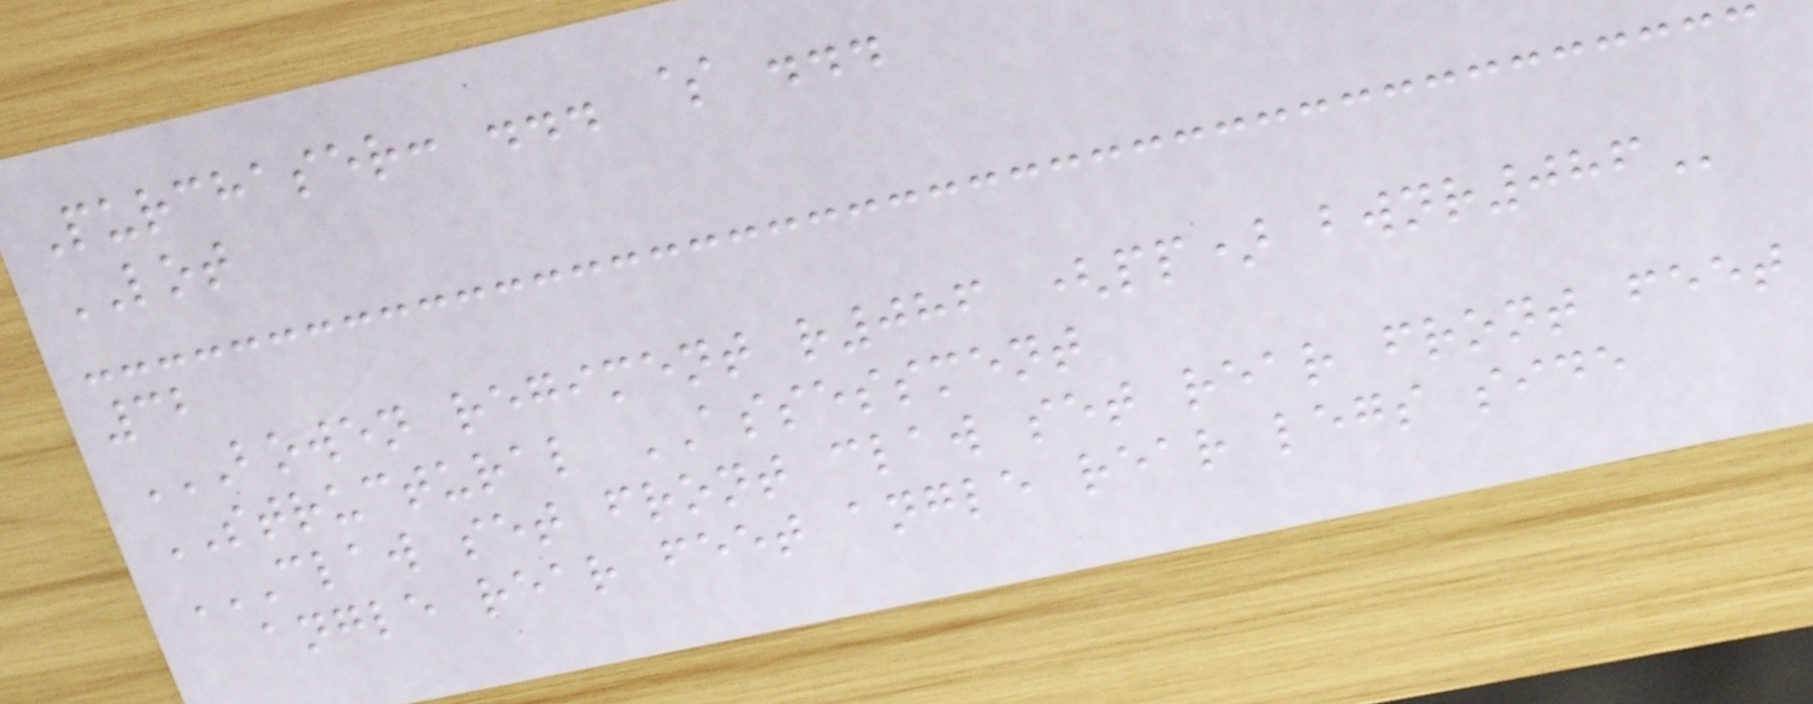Purchaser: ... $ ...
LOT
32
BOWEN REGIMENT R086 (PP) BWNR086
STRUCTURAL ASSESSMENT
CLAW SET FRONT CLAW SET REAR FRONT FEET
ANGLE REAR FEET ANGLE REAR LEGS SIDE
